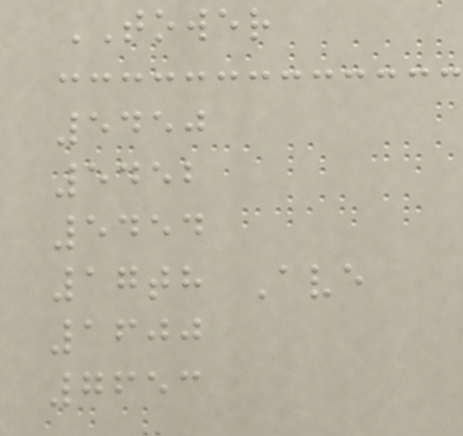TOWER
5450
5452
5454
17th Ave
1600
7653
